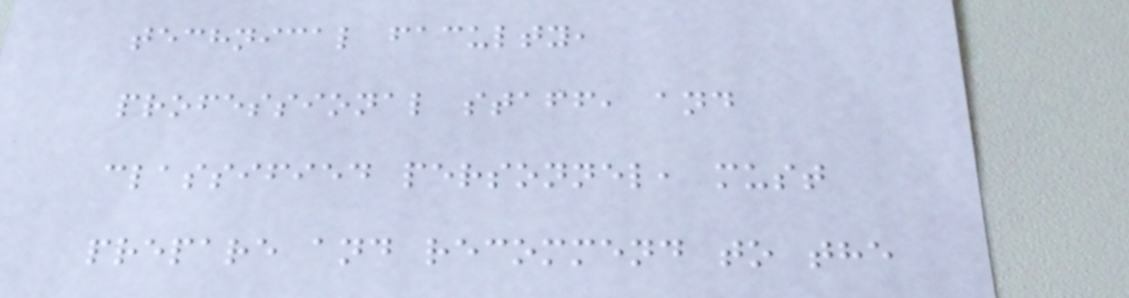technical faculty,
professional staff, and
classified personnel, must
prepare and recommend to the
